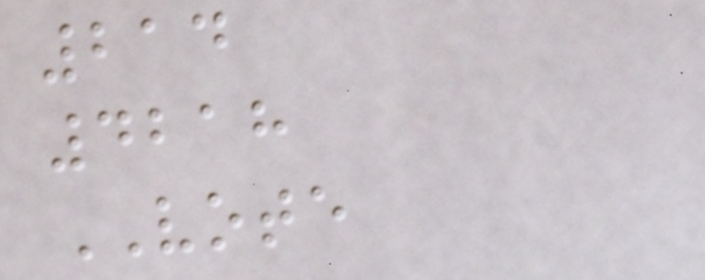214
4218
VOTE
